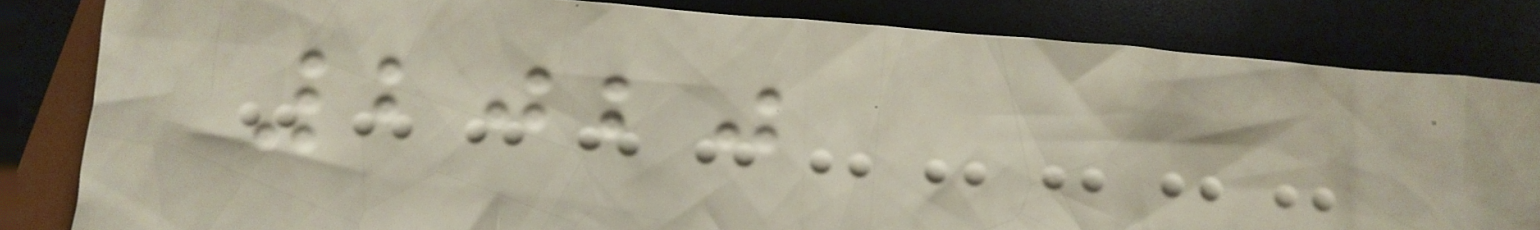2020
